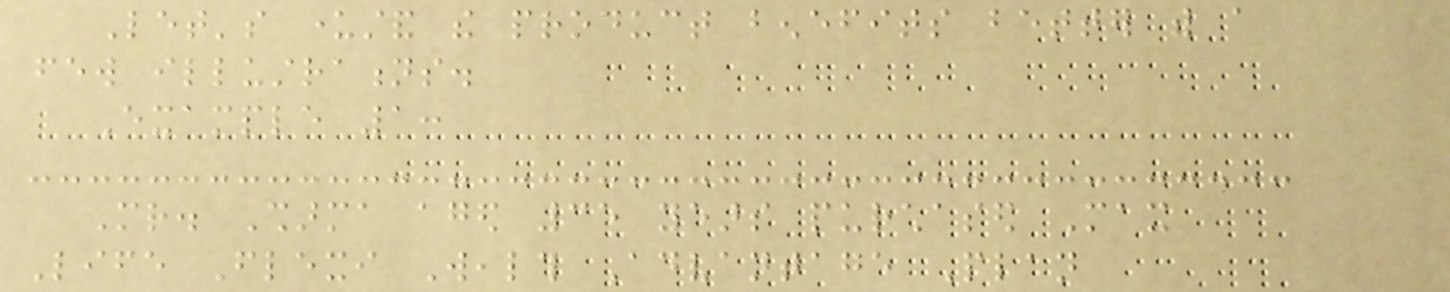Let's understand the product benefits better with a
few illustrations.
Example 1:
Mr. Sharma aged 35 years purchased Max
Life Flexi Wealth Advantage Plan
